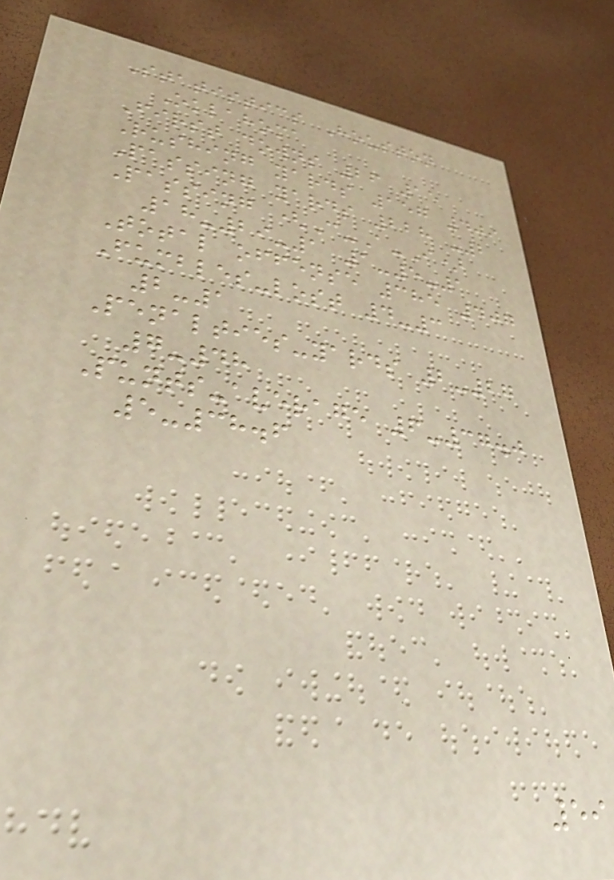Statistics Houston
Oklahoma
First downs 26 15
Rushing yards 157 409
Passing yards 228 -2
Passing (C-A-I)
18-29-1 1-5-1
Total offense 385 407
Fumbles-lost 4-3
2-1
Penalties-yards 2-27
7-48
Punts-average 6-37.0
5-38.6
59
